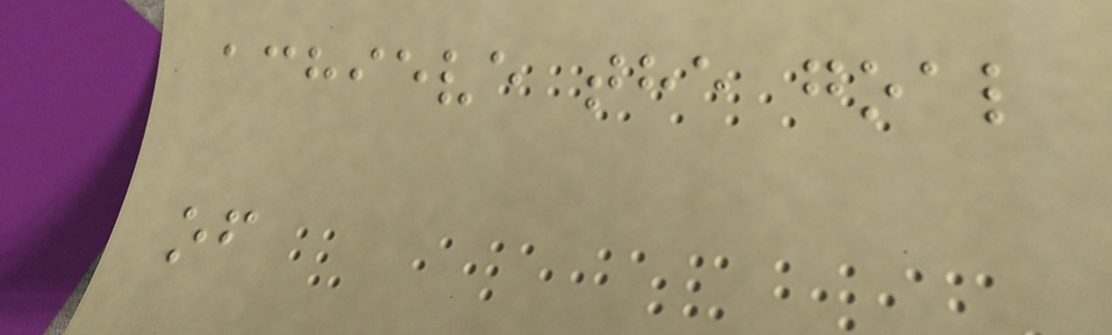achieve the goal
of
